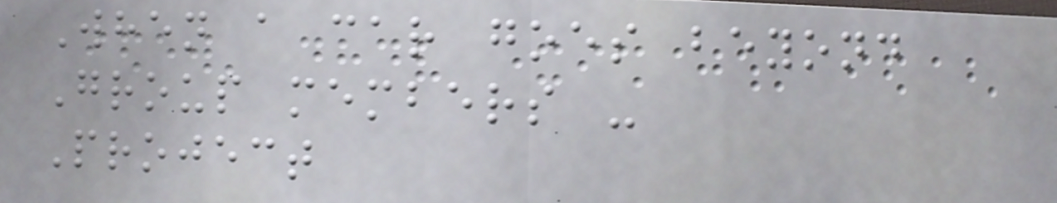When a car goes beyond
Group members -
Project
